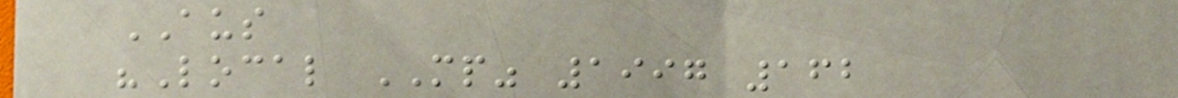AUS
"Local MP" 1997 162
